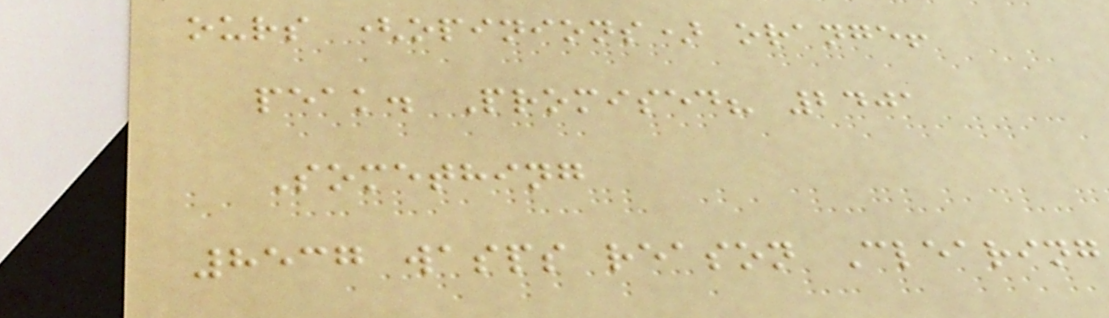ours (opinions) orange!
peak. Promised? 2401
Something
8537 wasps reason Clearing
